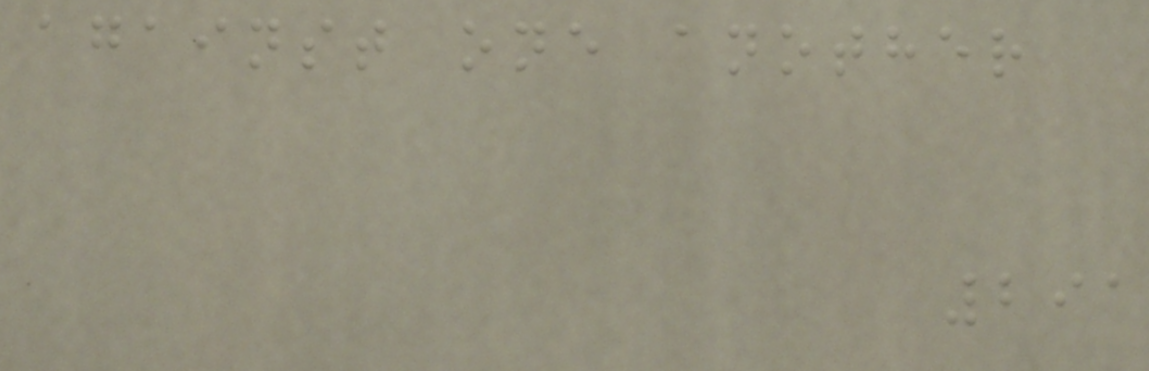against one another
291
